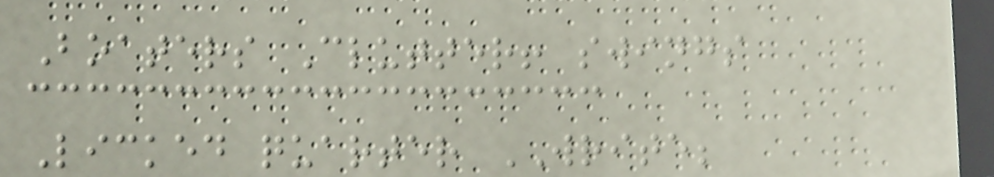Boaters Clutter! swings
Licked quarter WRITE;
